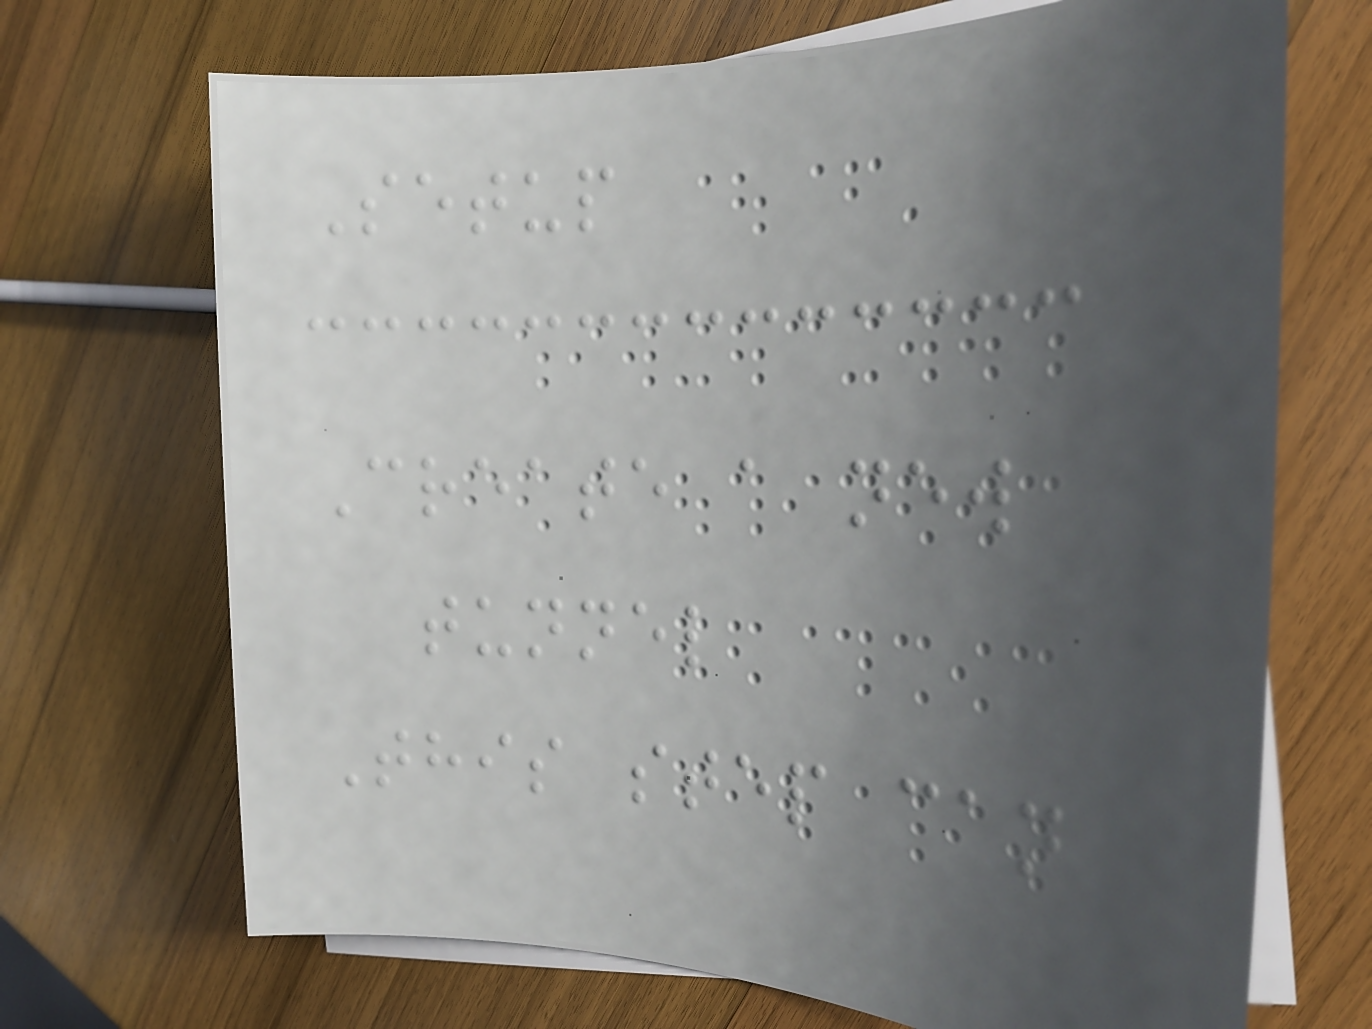Setup
Create a new
tunnel
This step can
